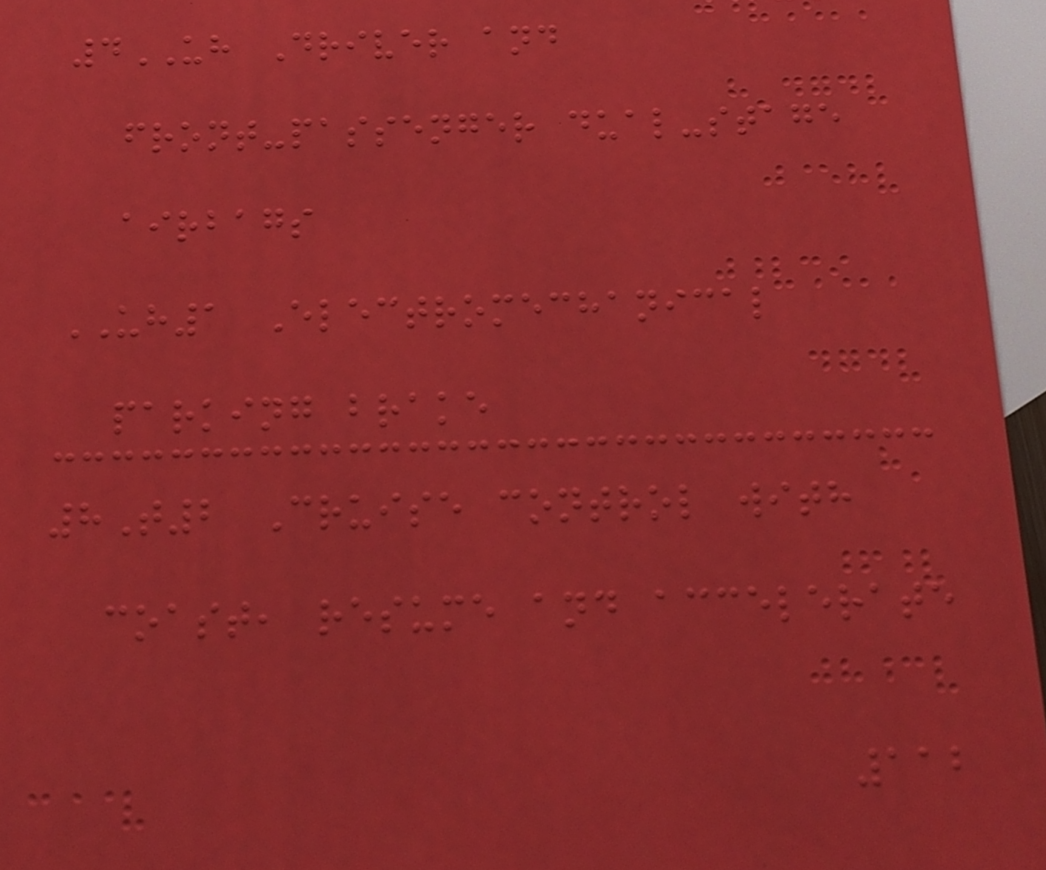4UH Driver and
front-passenger dual-stage
airbags
UH1 Electromechanical
parking brake
8T2 Cruise control with
coast, resume and accelerate
112
